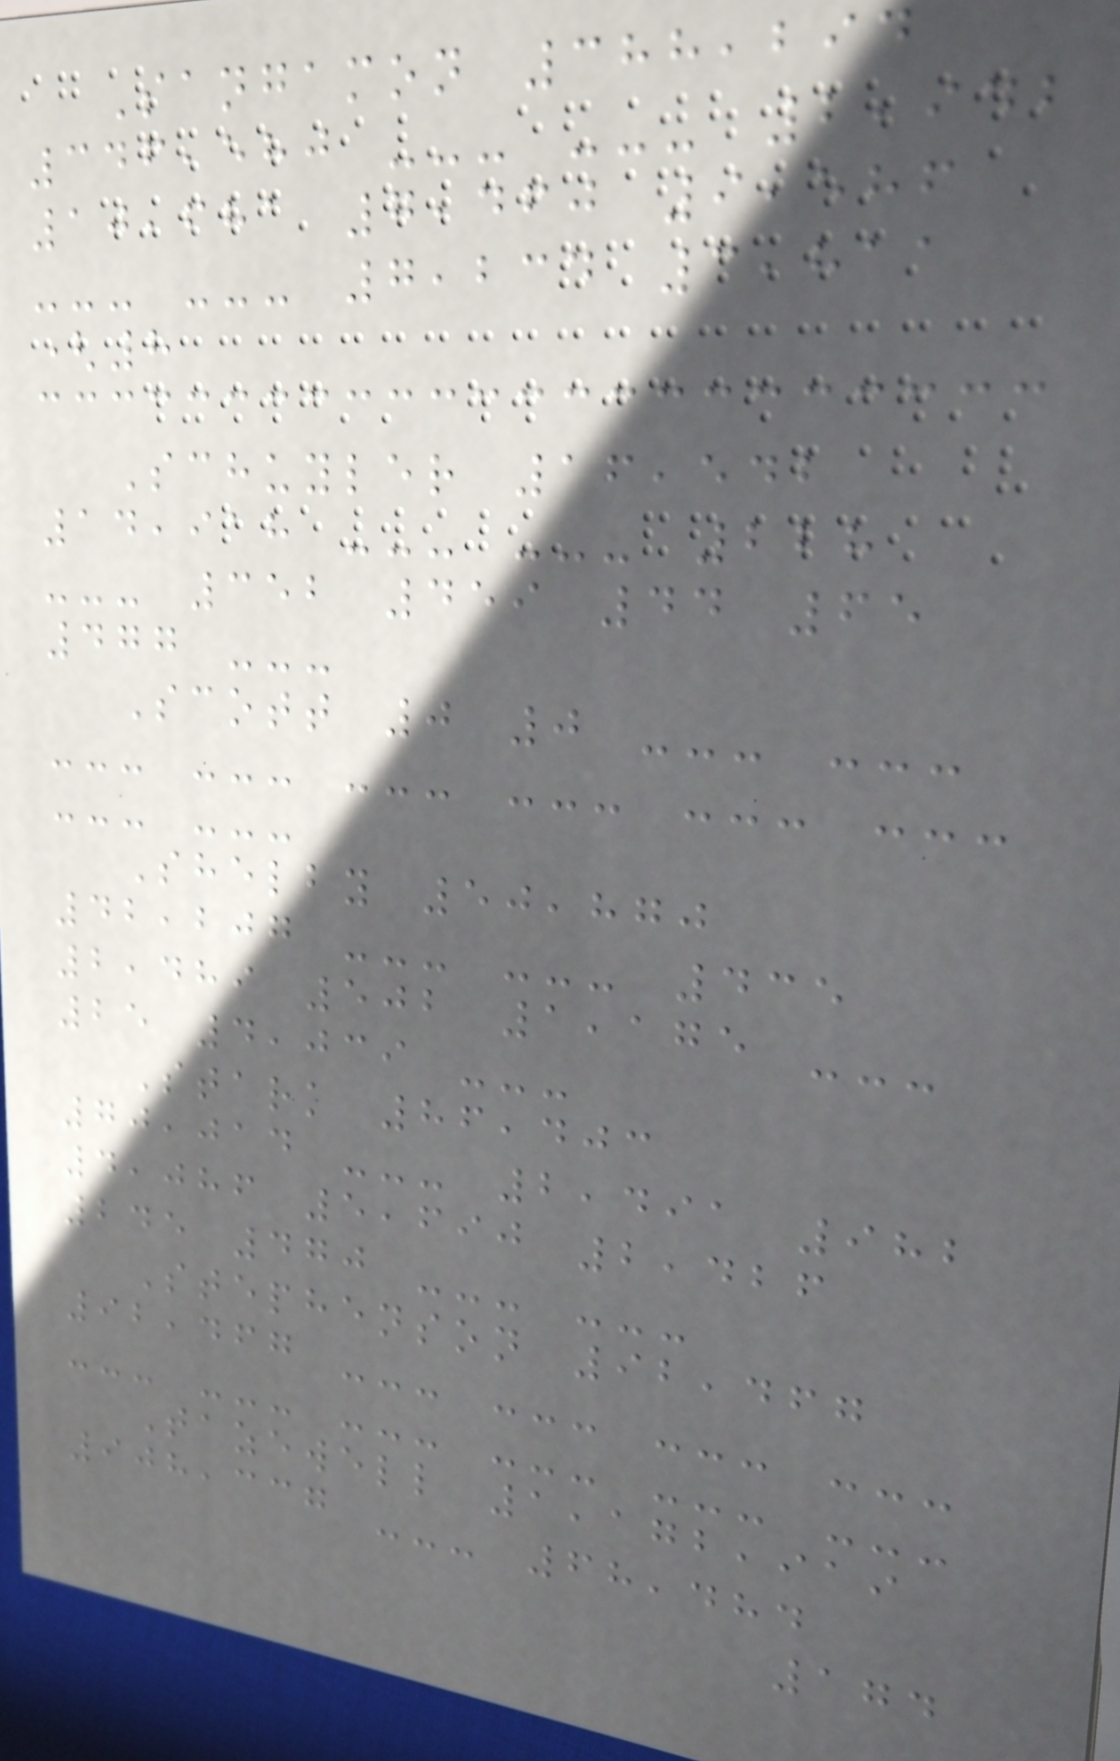Sangamon 388,294
346,580 --- --- 2,942
10,681 7,460 9,586
--- --- 7,234 3,811
(8
Schuyler 16,542
14,918 --- --- 228
--- 352 459 44 65
477 ---
Scott 0 0 --- ---
--- --- --- --- --- ---
--- ---
Shelby 50,870
42,207 --- --- 435
2,489 502 1,175 ---
25 4,039 ---
Stark 86,403
70,014 --- 2,491 982
4,086 5,690 2,426
245 470 --- ---
Stephenson 92,467
92,467 --- --- --- ---
--- --- --- --- --- ---
Tazewell 1,172,919
908,337 --- 68,484
174
